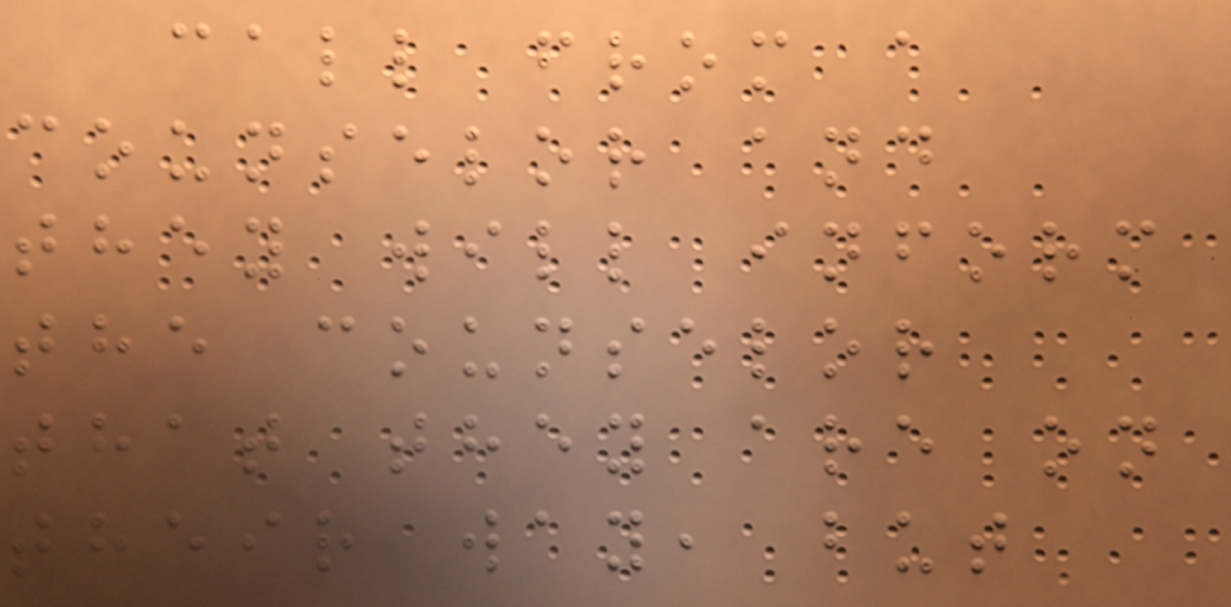call from a
counselor and
they will inform
the counselor
that they are on
their way, but
